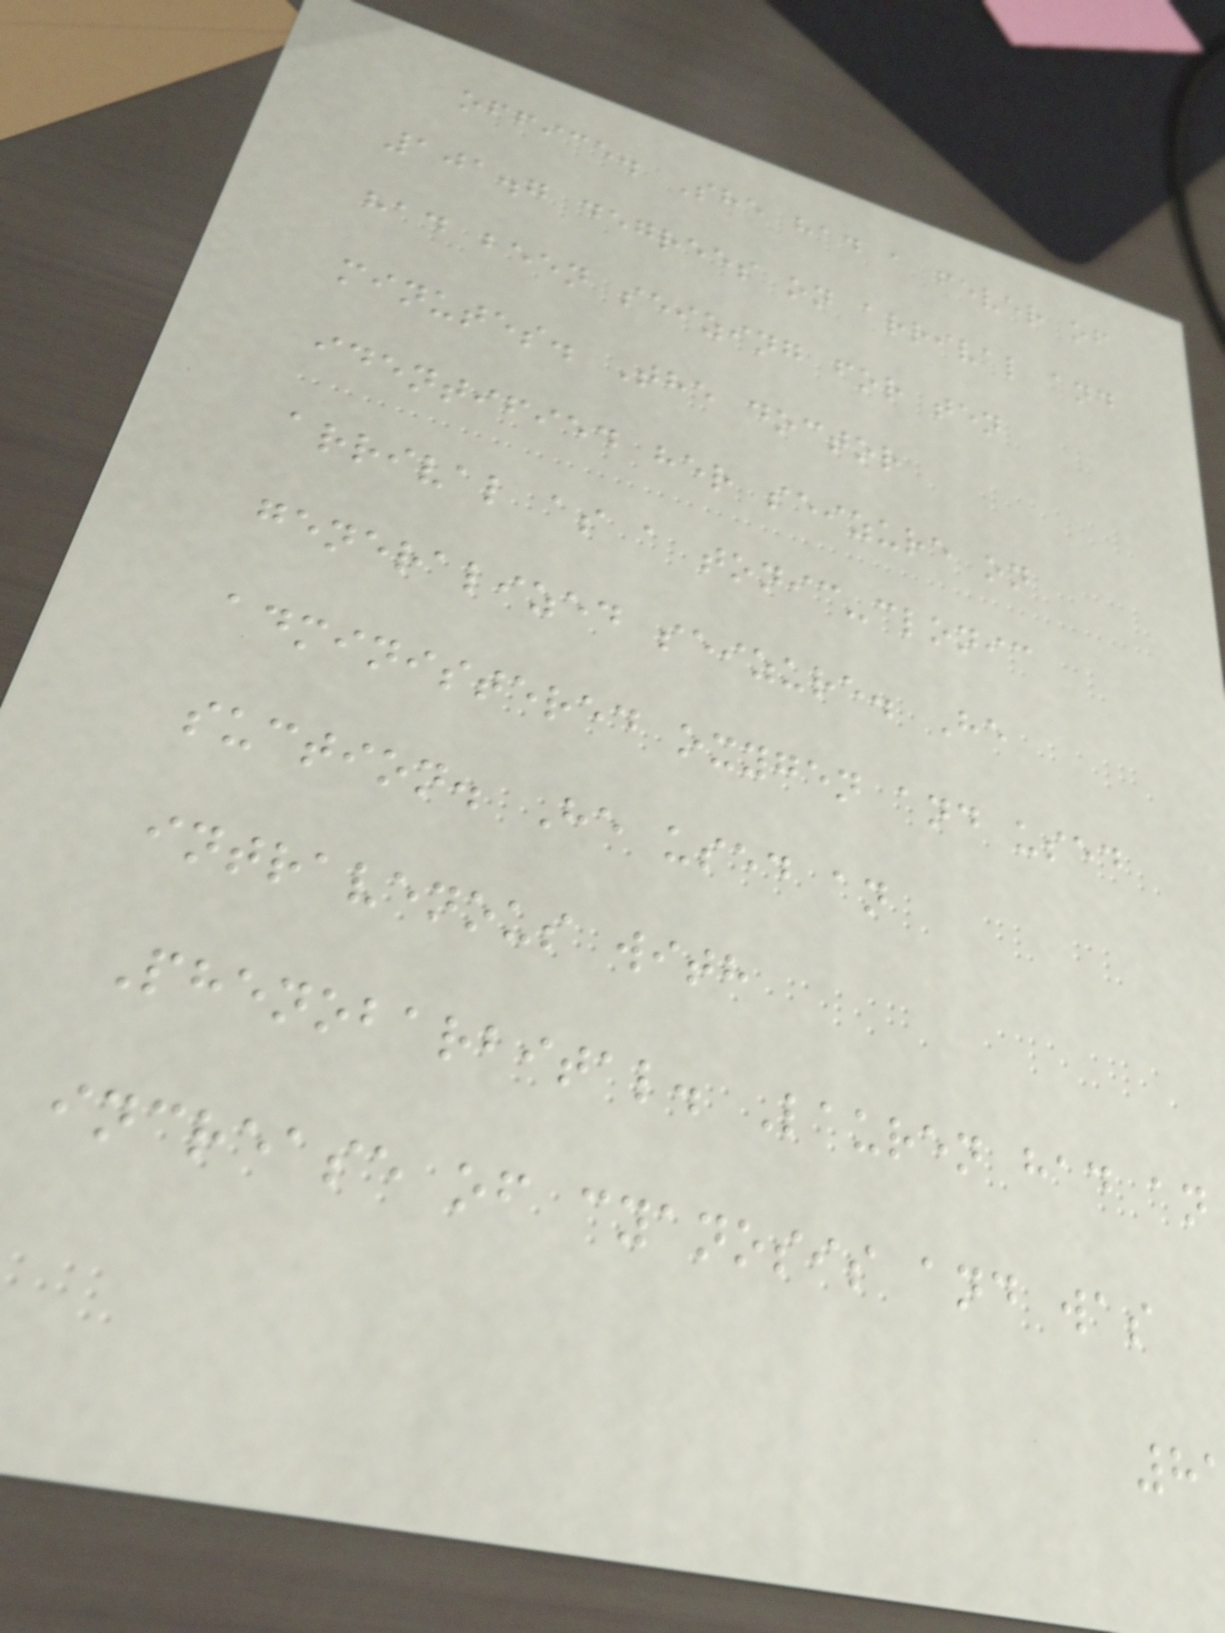office. She had a fever of
101.7 degrees on arrival and
had been seizing for ten
minutes. The doctor
identified her seizure on
arrival as a tonic-clonic
generalized seizure. He
administered oxygen and used
suction. He used an
intravenous with
Phenobarbital. Lauren had an
increase of cyanosis and was
